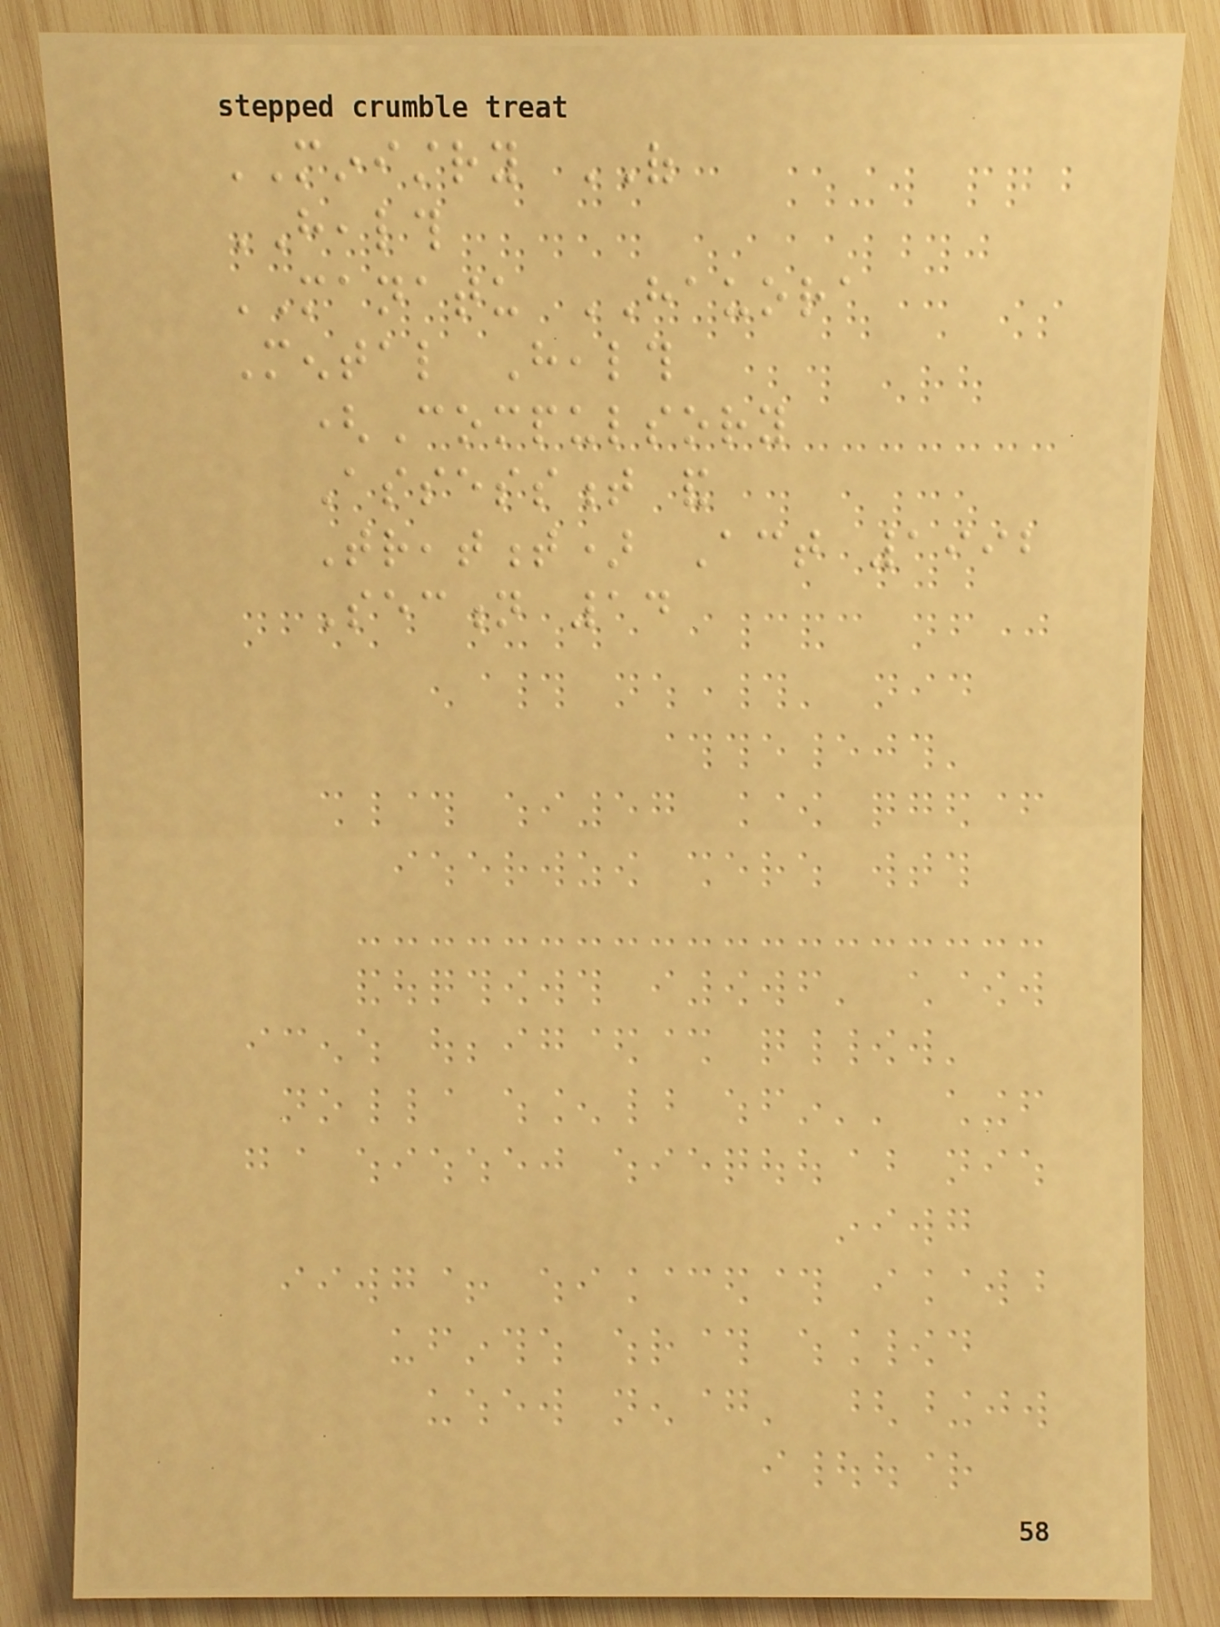MINISTRY OF
HEALTH
MANATU HAUORA
Mental Health
(Compulsory
Assessment and
Treatment) Act 1992
Section 14
